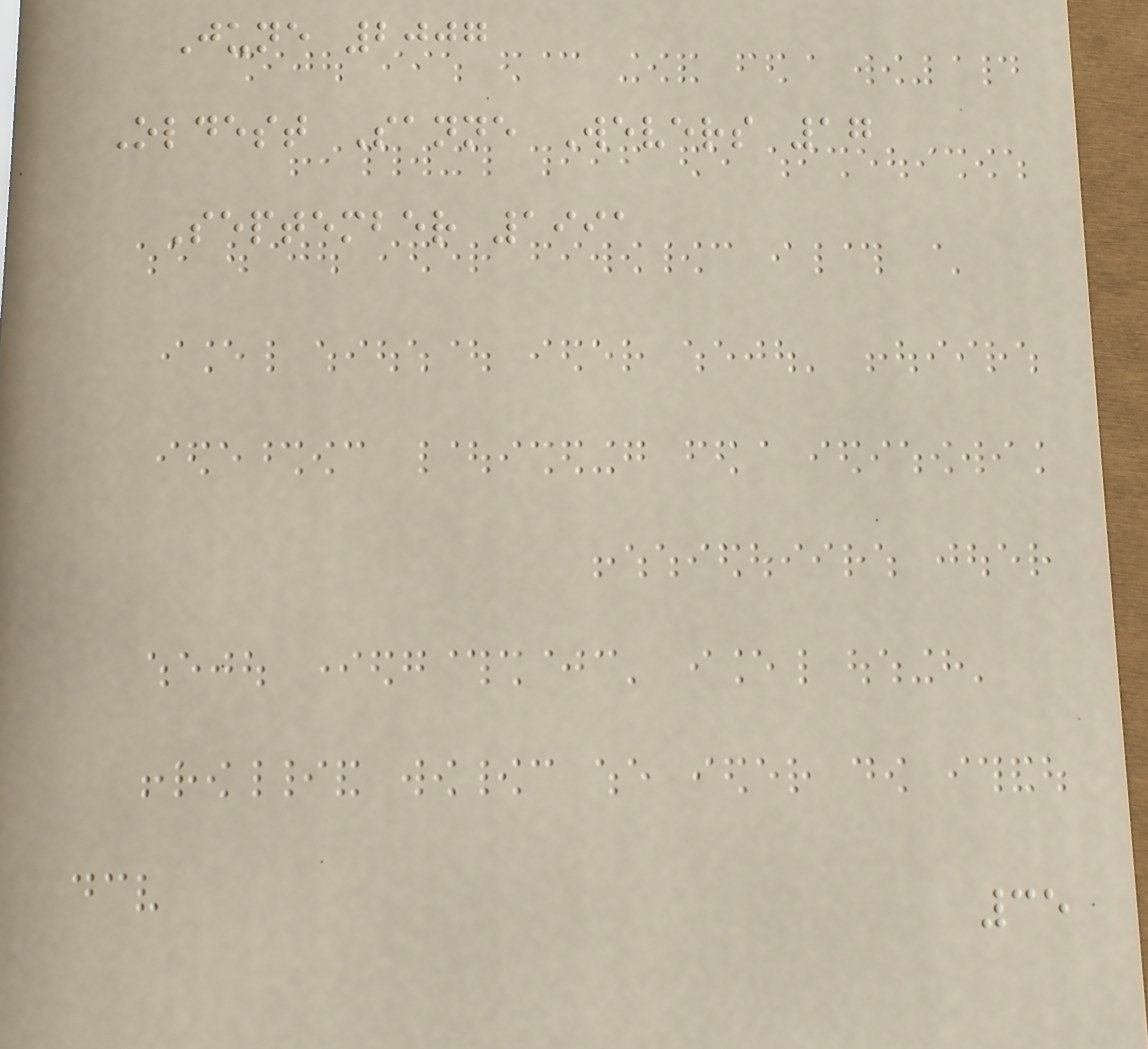June 2007
Oldest Sanne Wevers 17
September 1991
35
